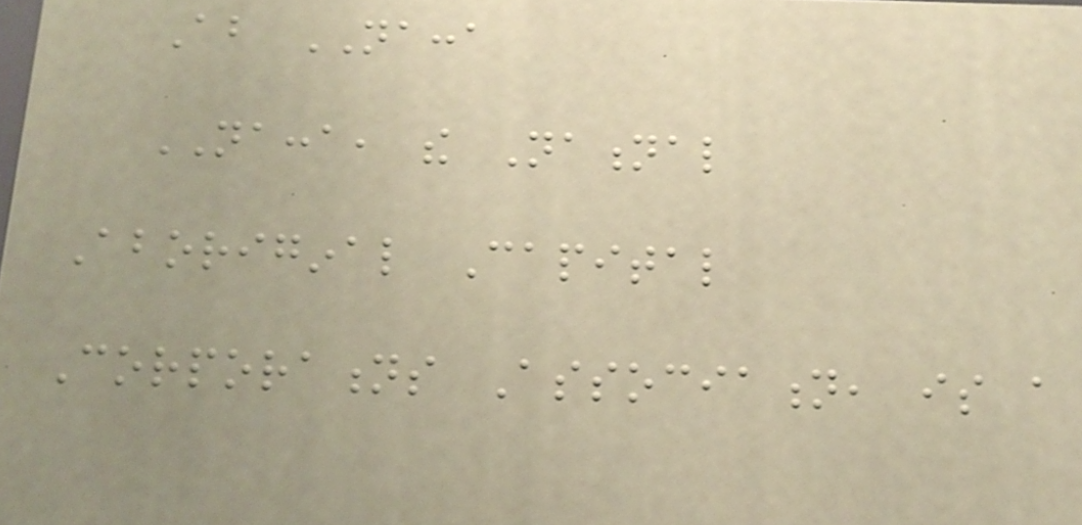About NACCA
NACCA, the National
Aboriginal Capital
Corporations Association, is a
